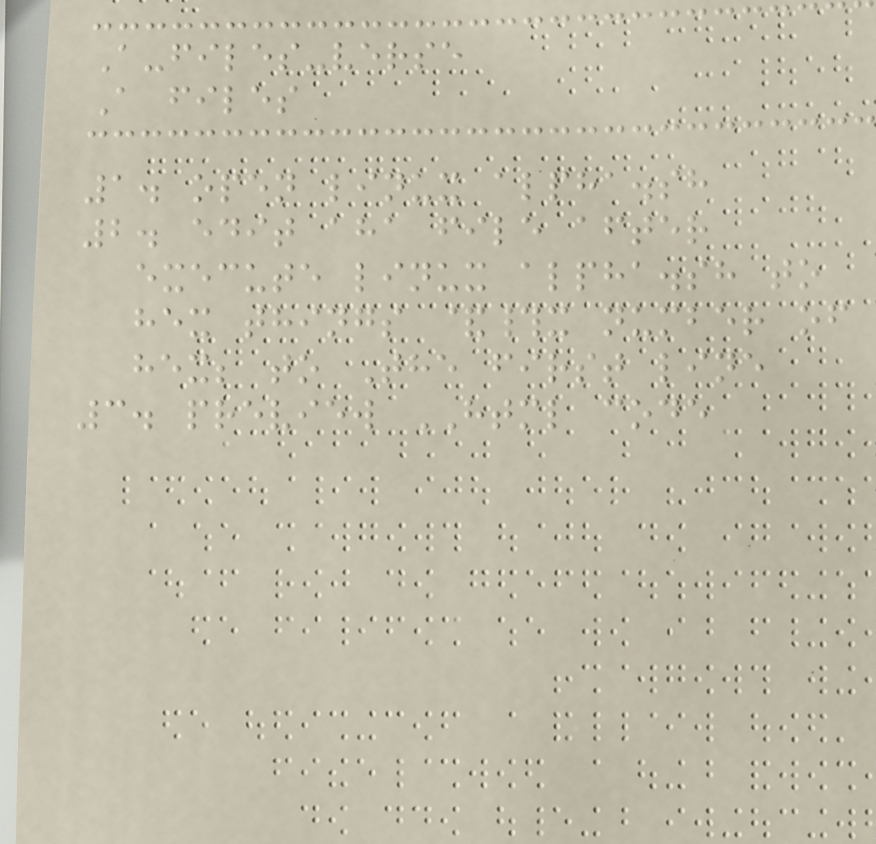A-files-verse
A files
1. open linux alpha.sh
2. edit aha file after
execute linux alpha.sh to
hex things &#x number of
hex; to The first line
3. preview HTML code
